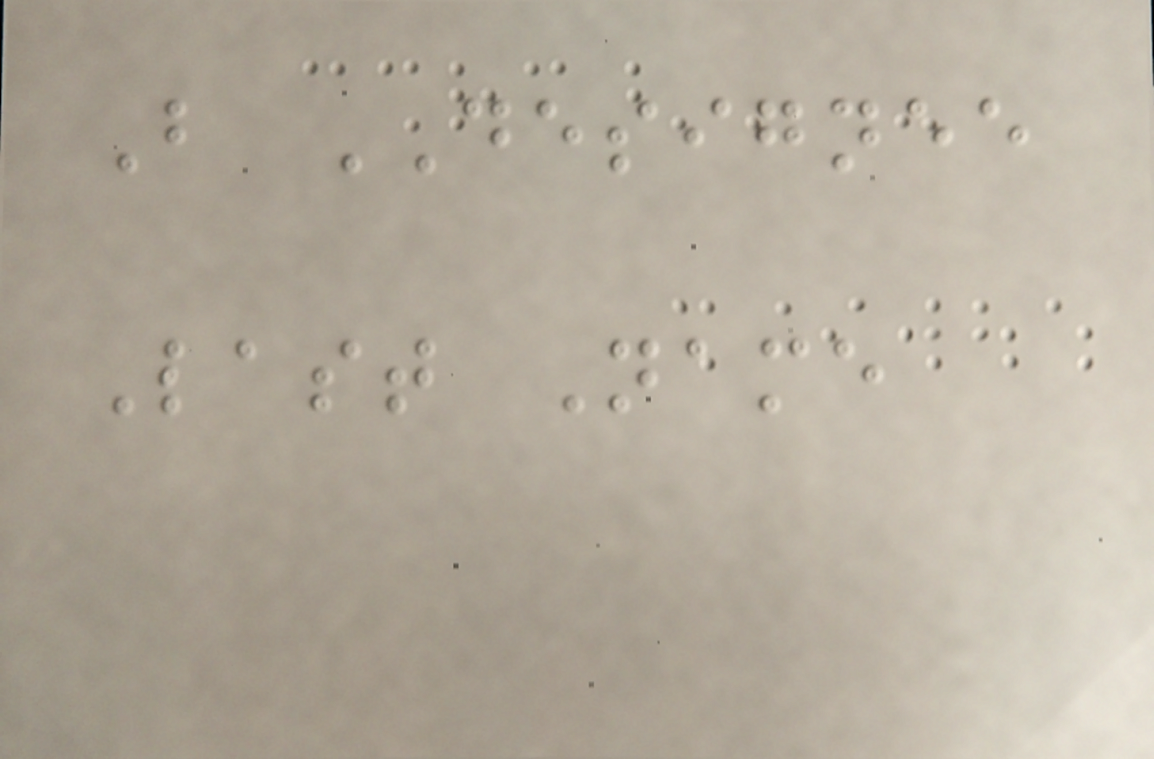B DESIGNEE
Last Name
